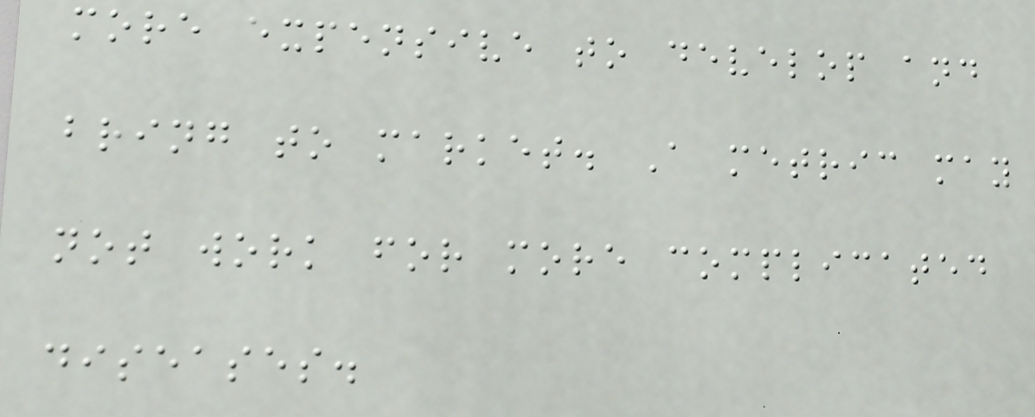more expensive to develop and
bring to market. A metric may
not work for more complicated
diseases.
